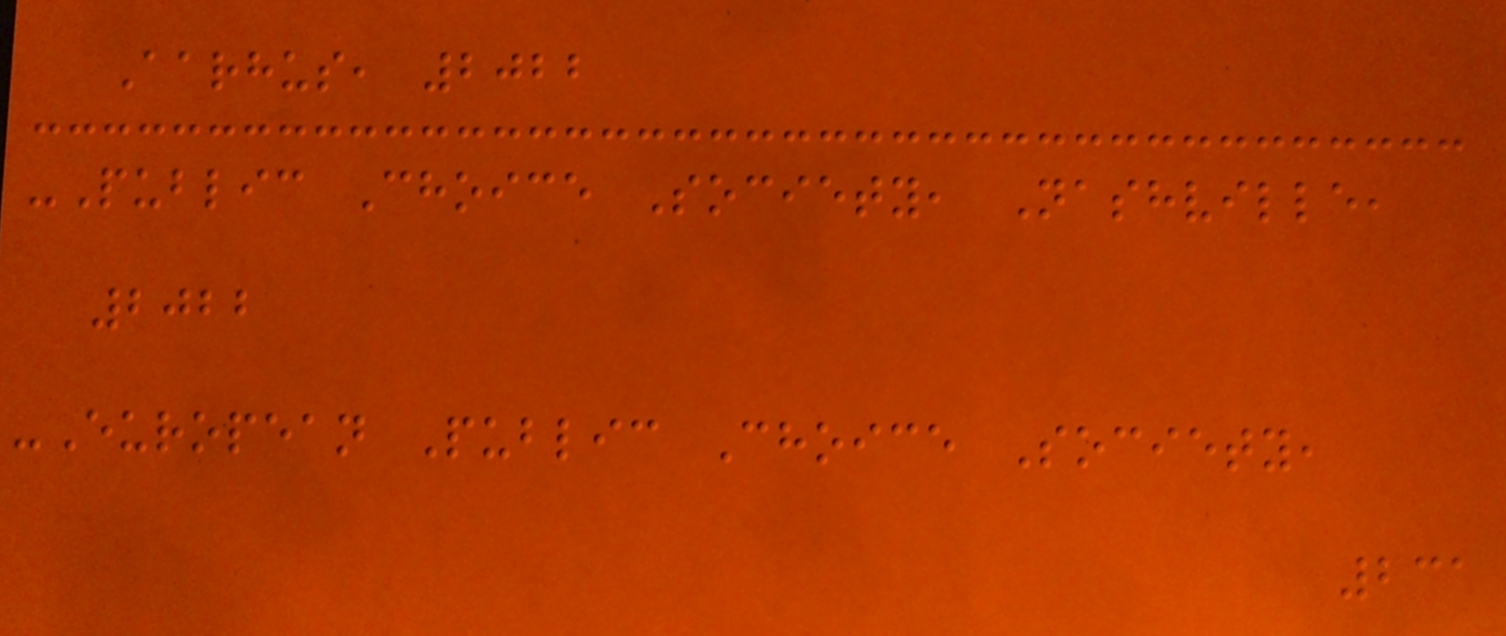Aarhus, 2022
-Public Choice Society, Nashville,
2022
-European Public Choice Society,
231
